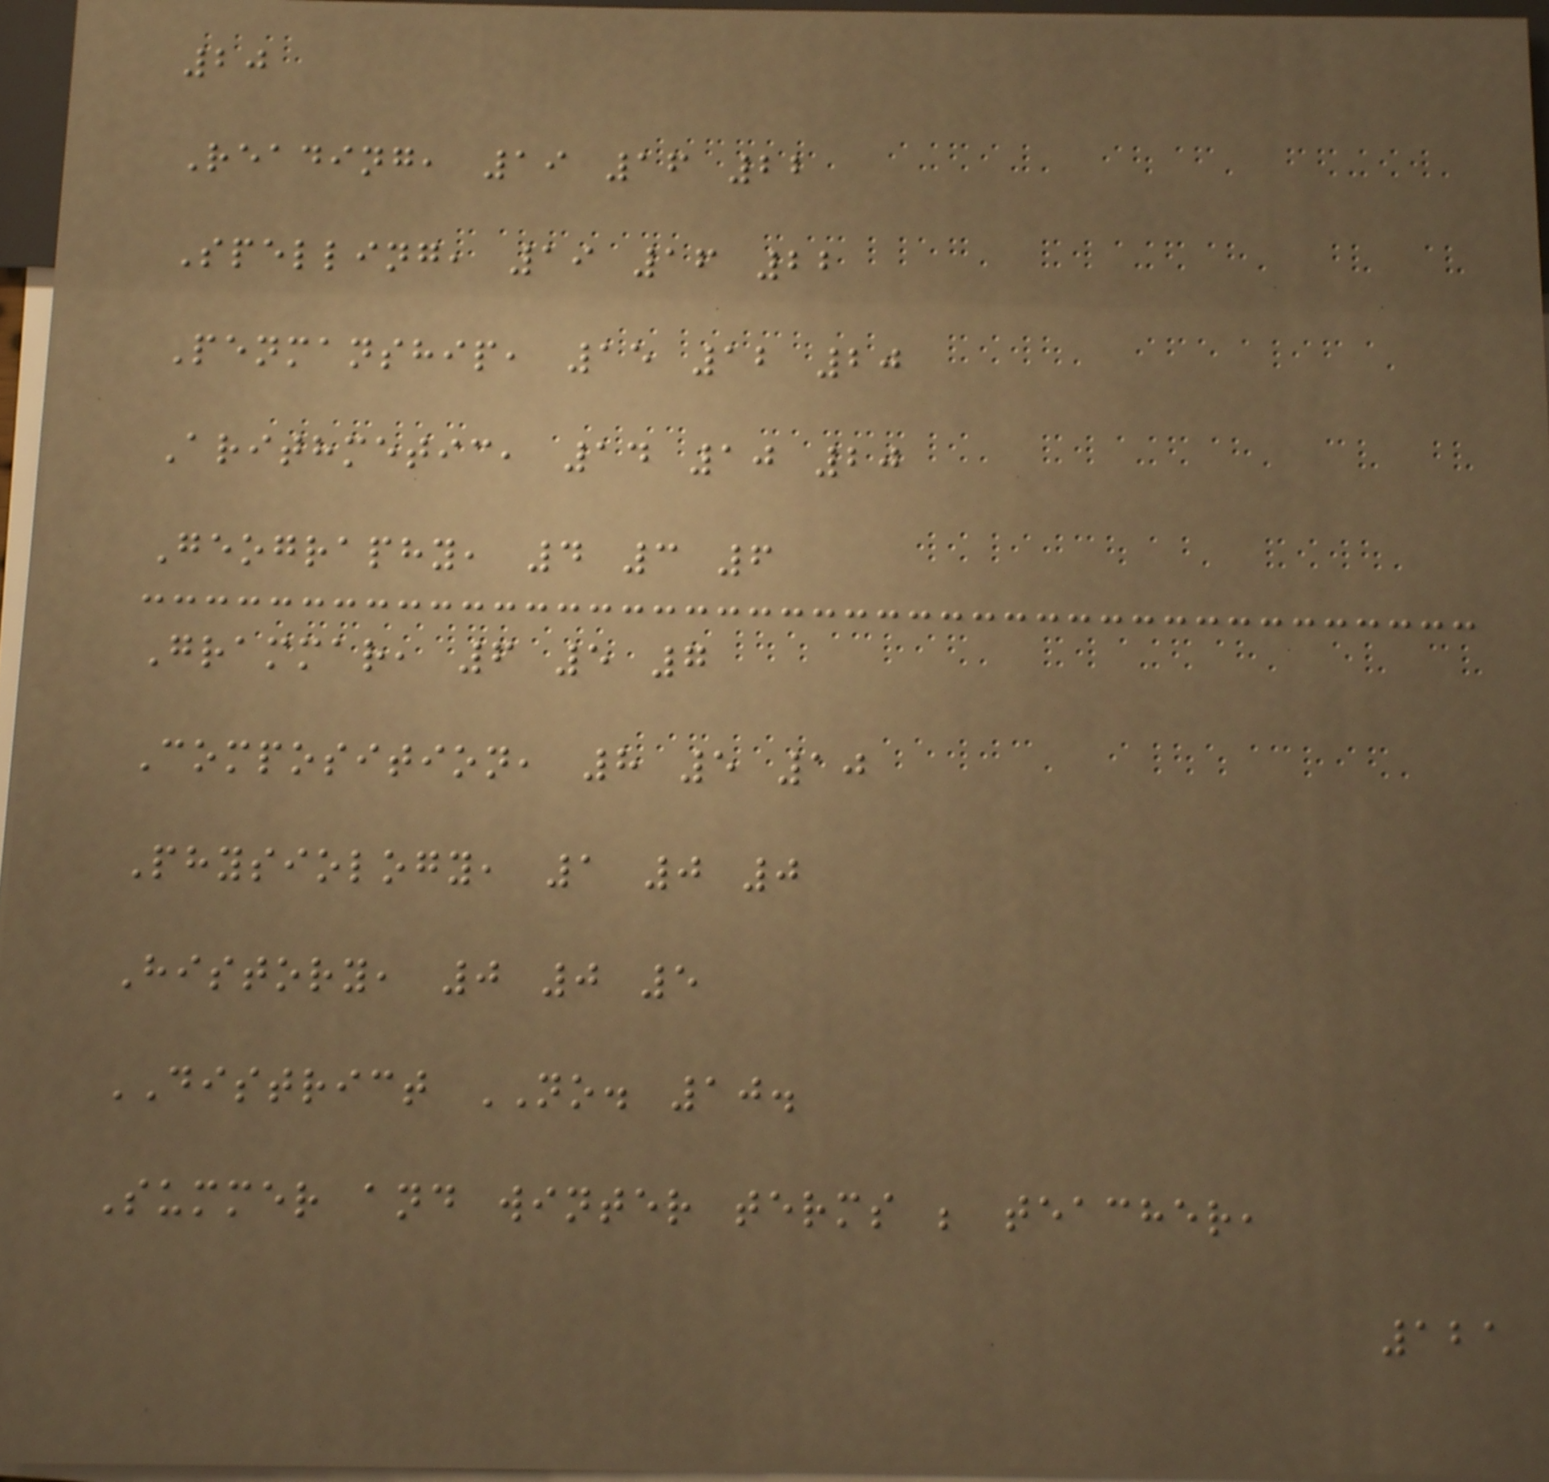20
Reading, 19 16 22
Spelling, 19 16 22
Penmanship, 15 12 20
Arithmetic, 14 10 20
Geography, 4 3 6
Grammar, 6 5 7
Composition, 8 5 10
Physiology, 1 0 0
History, 0 0 5
DISTRICT NO. 10.
Summer and winter terms ; teacher,
121
